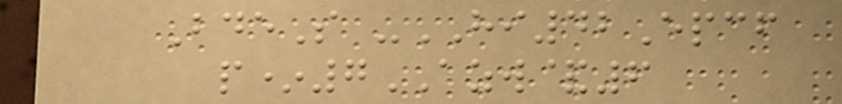BdeS -HI42Epcf
p*7AZW&6
